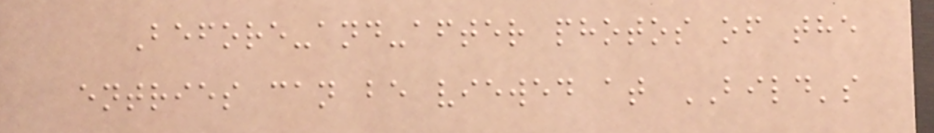Before-and-after photos of the
entries can be viewed at BILD's
